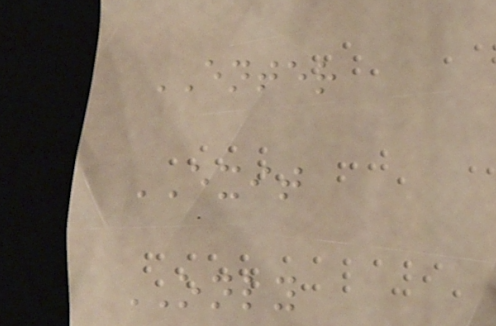ENTER
EXIT
ONLY
